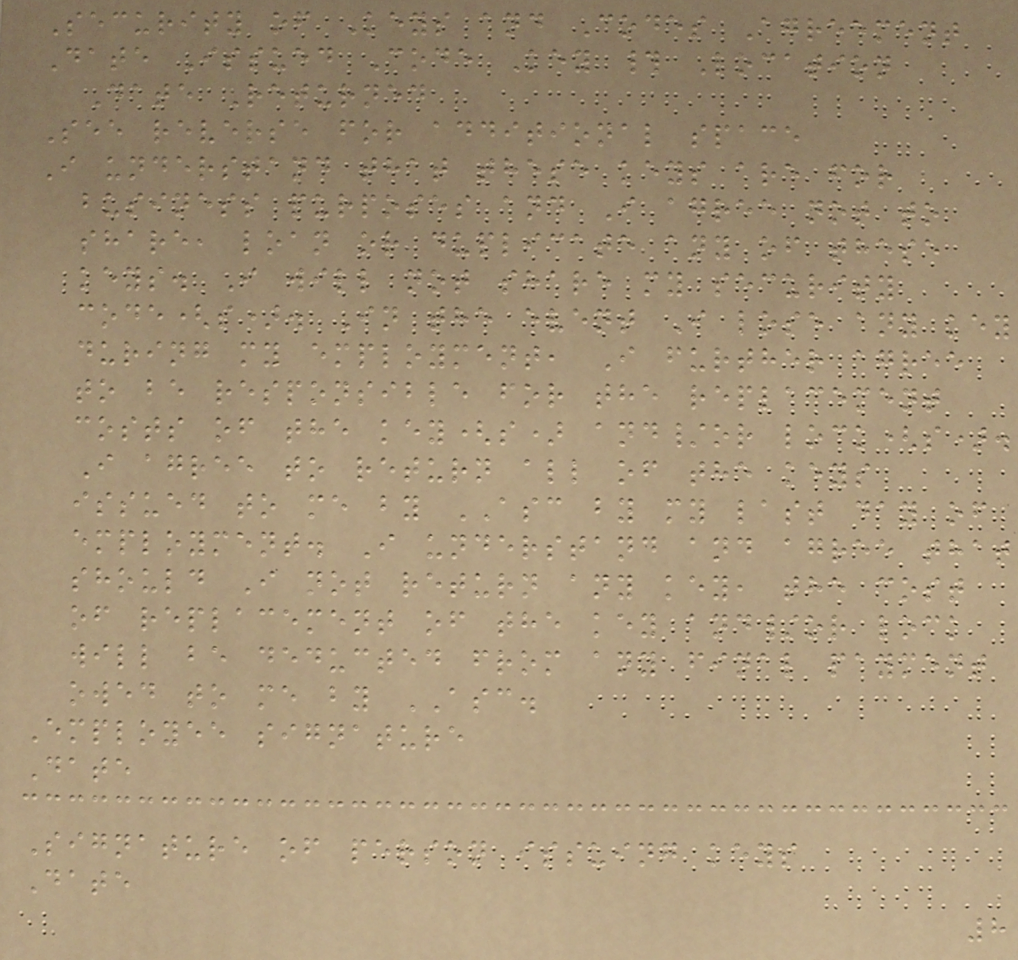Security of Keys and Codes Agreement
Date Issued Code Key # Location
Date Returned
See reverse for additional space
I understand that these keys are for
business purposes and I agree not to
share, loan or duplicate any of these
keys. I will not share my security
code(s). In the event I lose any key
during my employment, I further agree
to be responsible for the replacement
costs of the key(s) and/or lock(s).
I agree to return all of the keys
issued to me by ASC by my last day of
employment. I understand and agree that
should I not return any key, the cost
of replacement of the key and/or lock
will be deducted from any final payment
owed to me by ASC.
Employee signature
Date
Signature of person issuing keys
Date
8
